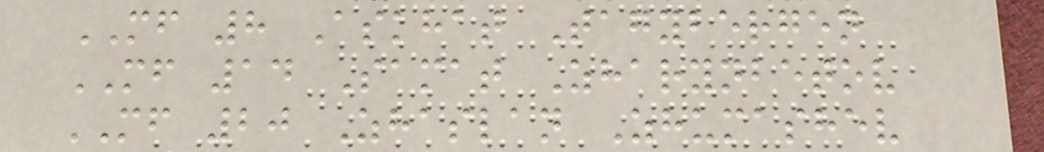MF 8 Askhat Tagybergen
MF 14 Samat Zharynbetov
MF 20 Zhaslan Zhumashev
